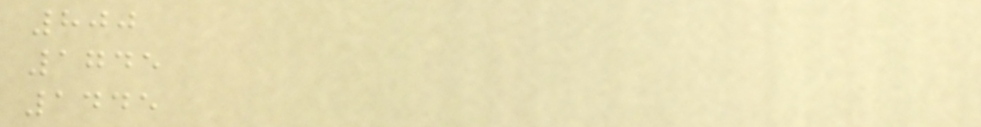800
1745
1445
